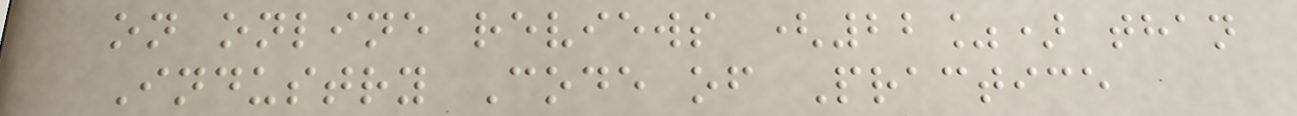on online reviews (22%) than
Industry Code of Practice
